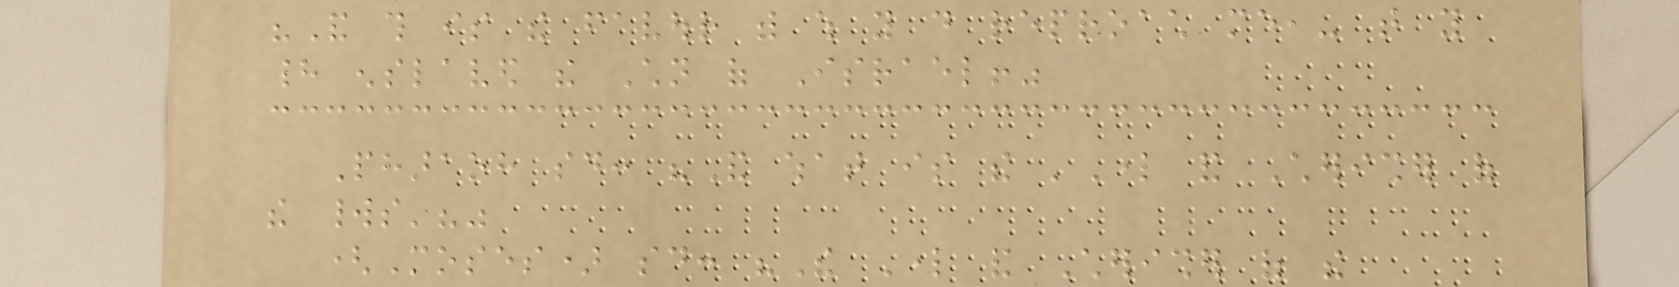"And this is the favour with which you do reproach me,- that you
had enslaved the Children of Israel!"
Pharaoh said: "And what is the 'Lord and Cherisher of
the worlds'?"
(Moses) said: "The Lord and Cherisher of the
